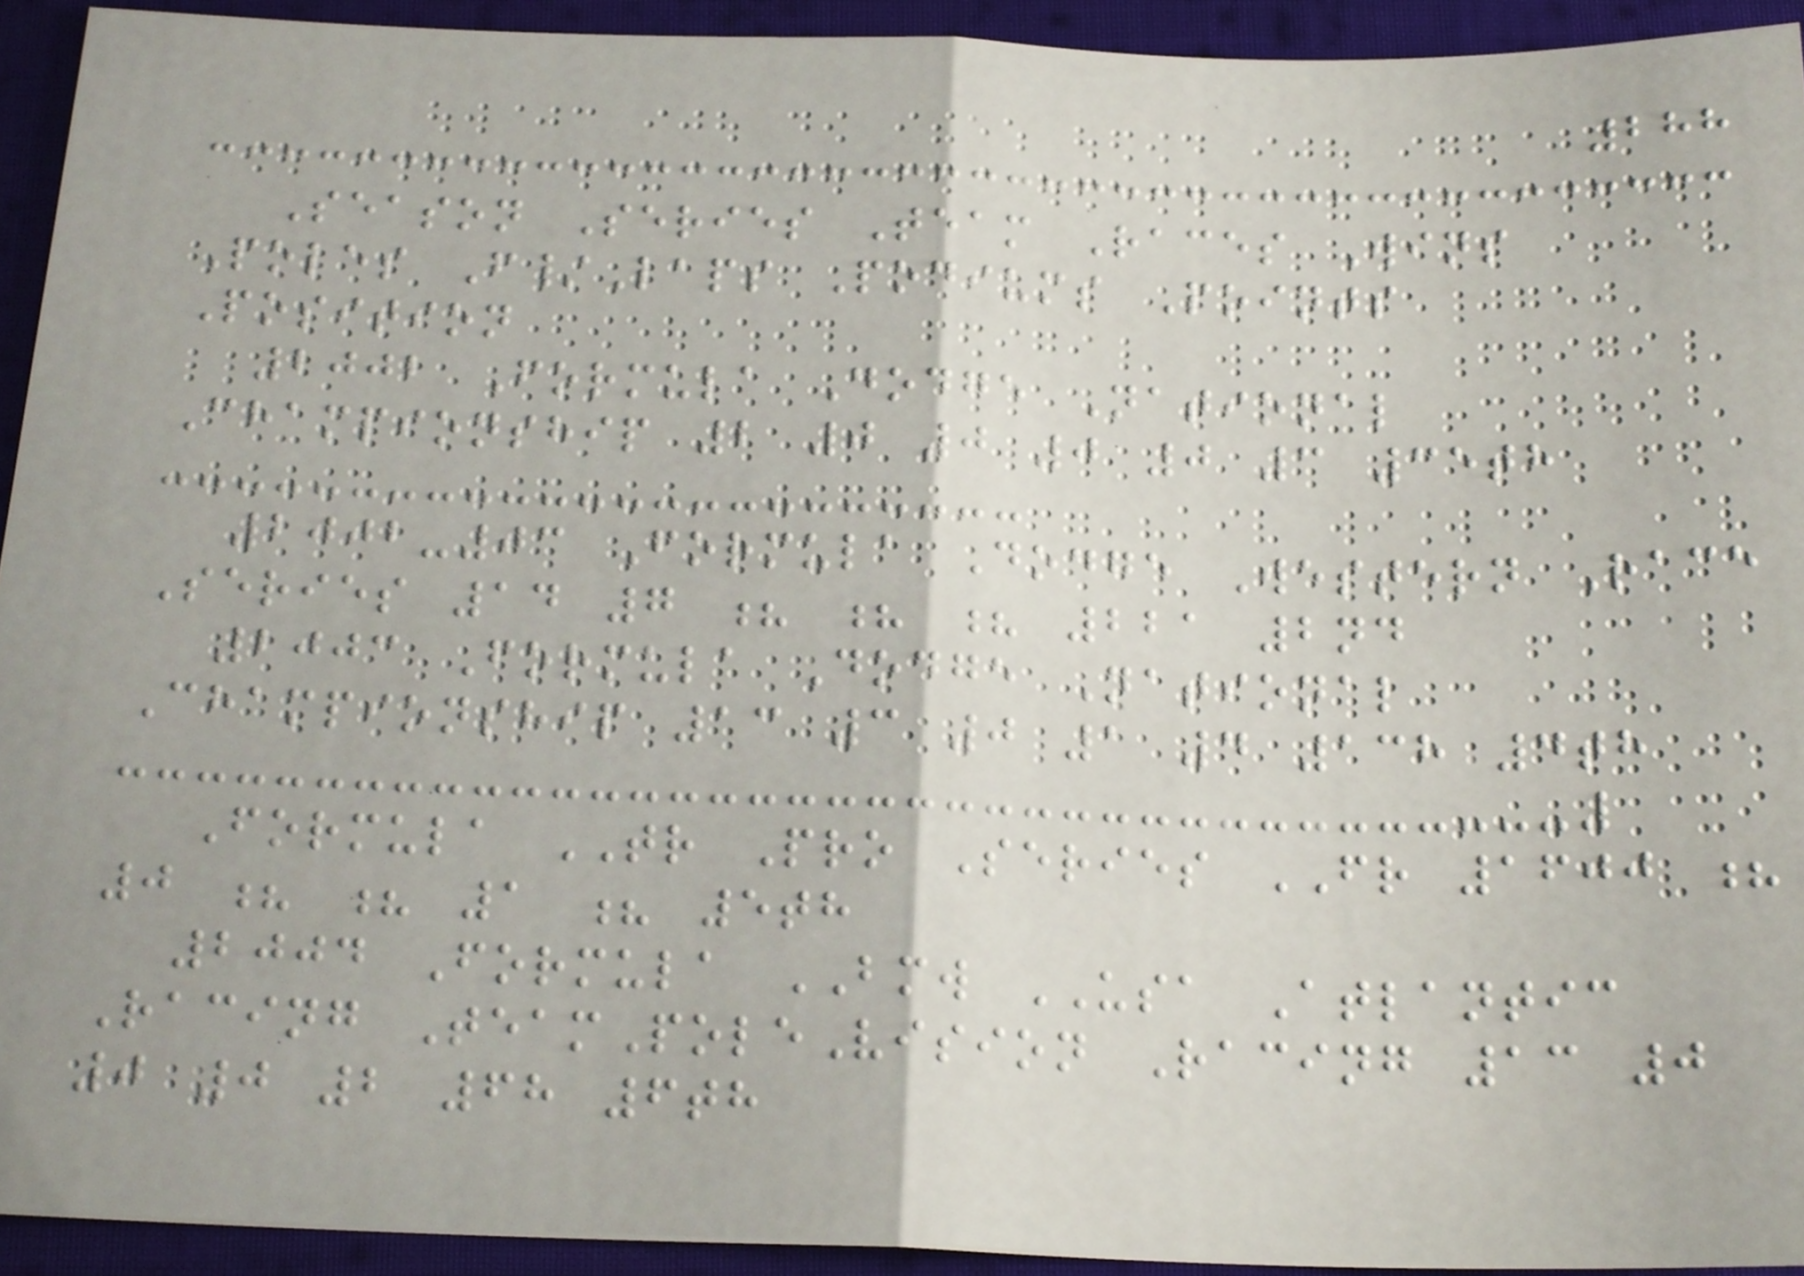288
Season Series Team Races Wins
Poles F/Laps Podiums Points
Position
2002 Formula Dodge National
Championship 2 0 0 0 0 3 35th
2002-03 Formula Dodge Western Race
Series 14 7 ? ? ? 221 2nd
2003 Formula Dodge National
Championship 13 3 0 1 4 138 4th
Formula TR Pro Series FR 1600 ?
0 ? ? 1 ? 5th
2004 Formula BMW USA Atlantic
Racing TeamPoleVision Racing 13 0
0 0 2 68 6th
